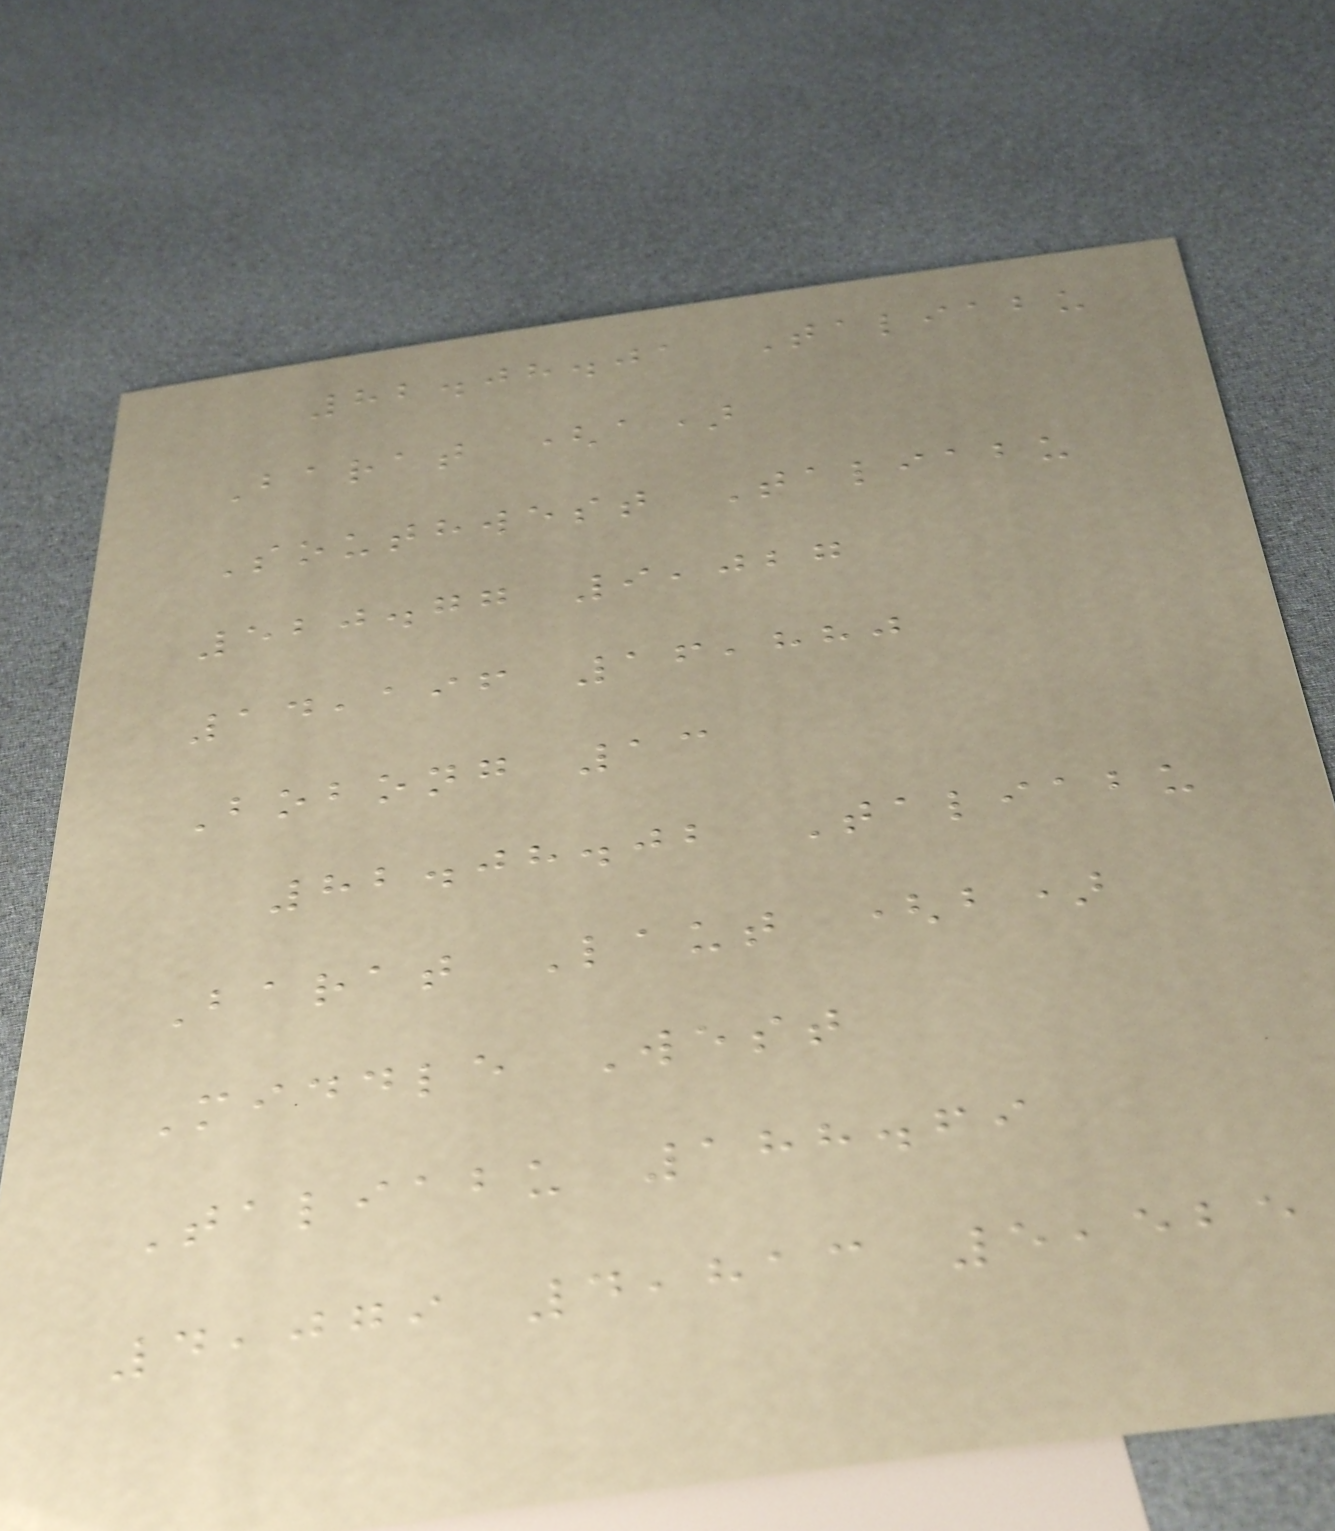82.08.01 Taliabu
Barat (a)
Southwest Taliabu
520.77 9,027
14,196 16,880
Bobong 13
82.08.02 Taliabu
Barat Laut (b)
Middle West
Taliabu 188.69
4,079 4,813 5,525
